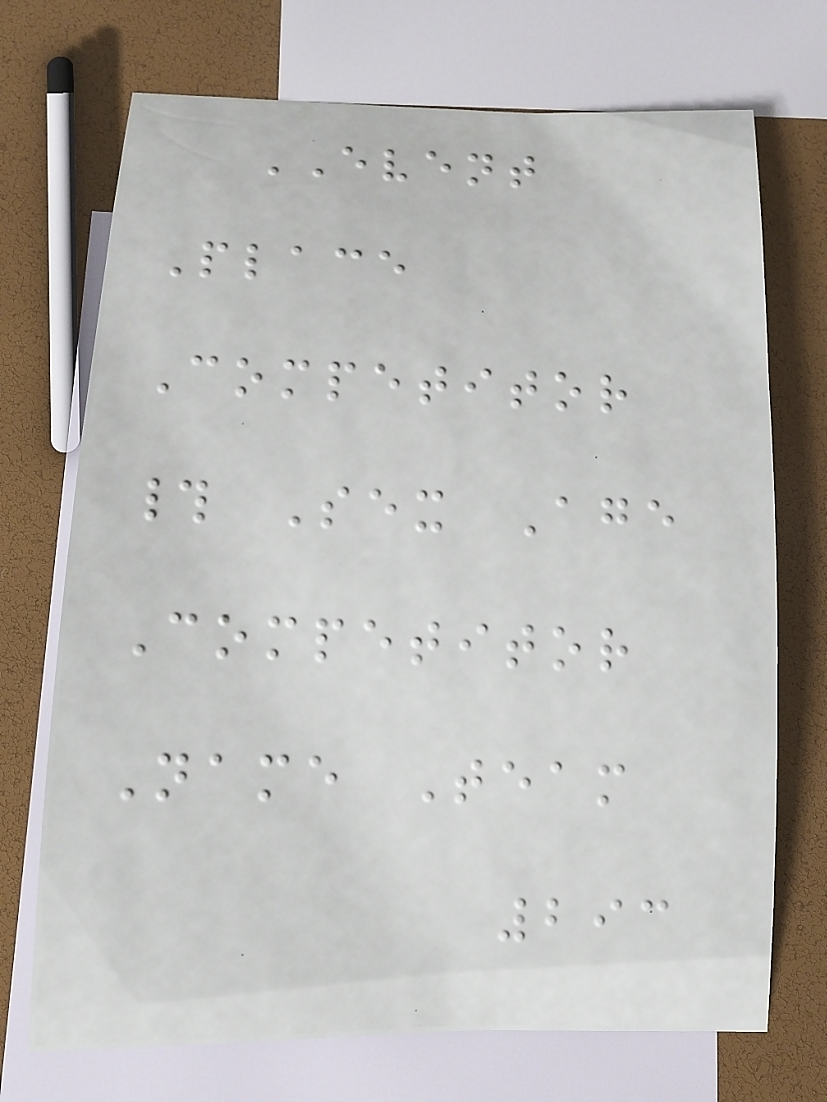EVENT
Place
Competitor
# Sex Age
Competitor
Name Team
293
